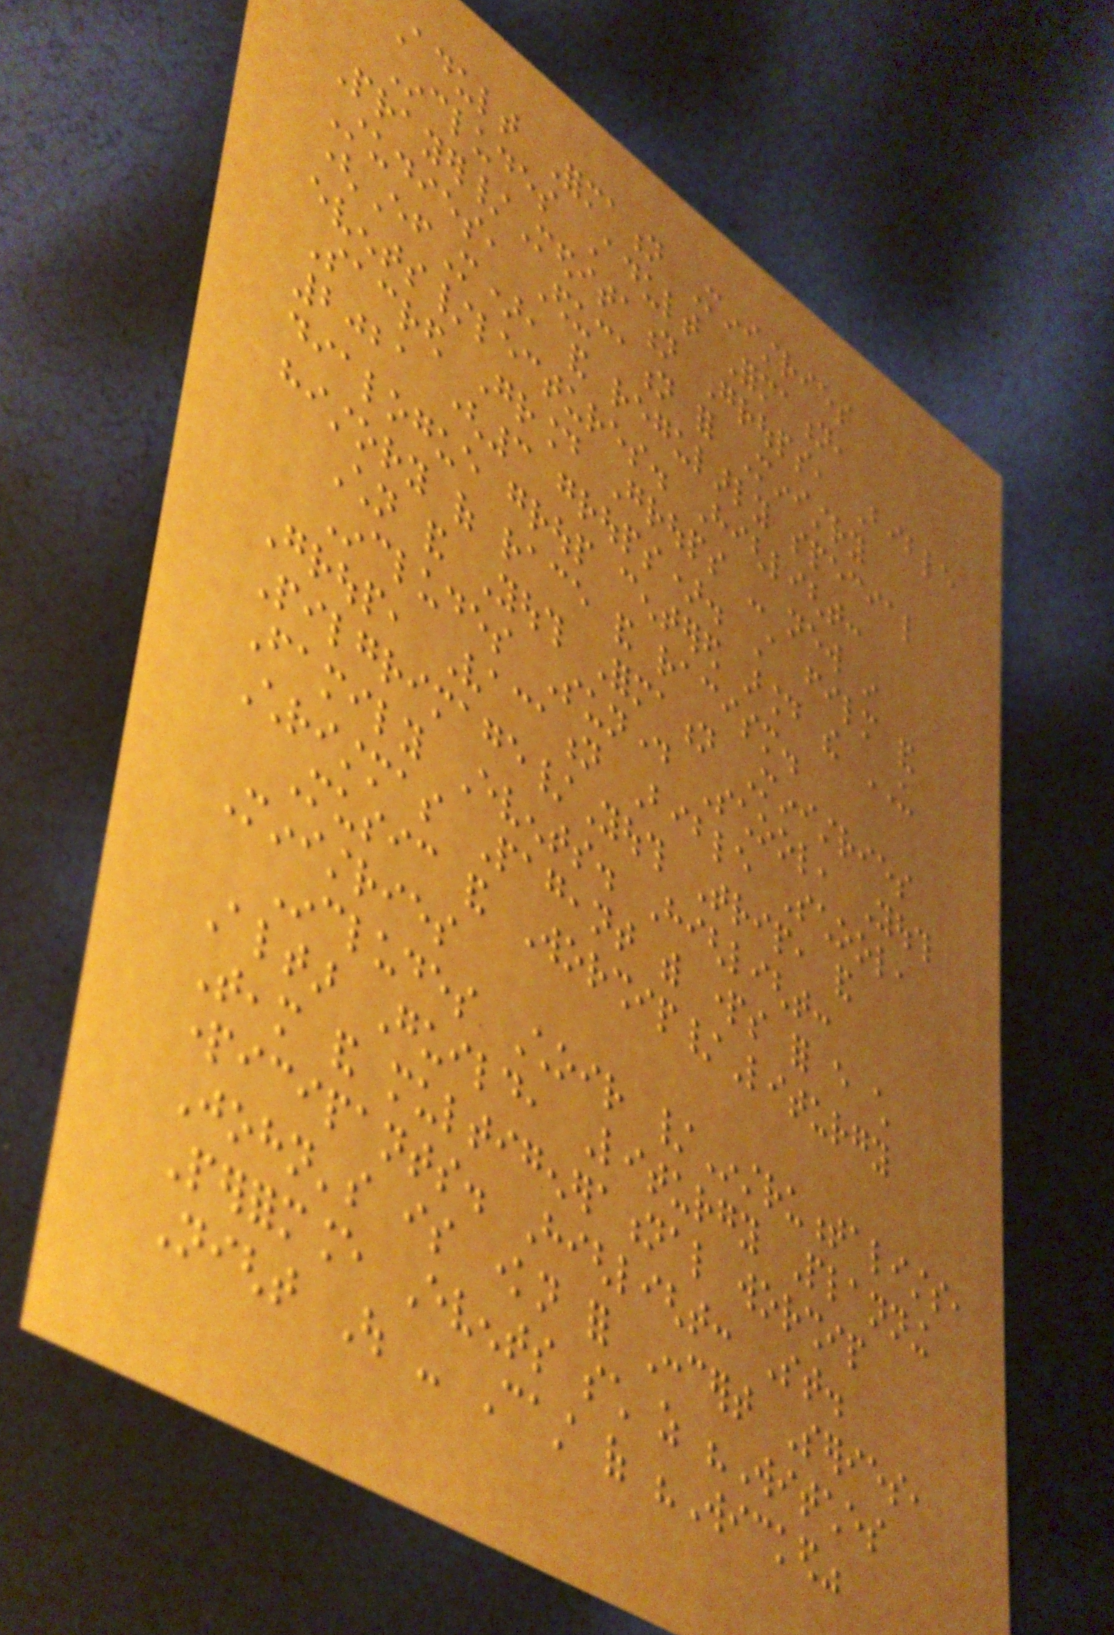Adult Formation Ministries
Includes Adult Formation,
Prayer/Meditation Groups, Bible
Studies, Education for Ministry
(EfM), and regularly special
events/lectures. Highlight:
Sacred Ground Groups - new in
2021 (3 groups). A film and
dialogue group centered around the US
history of race and racism.
Children and Youth Formation Ministries
Includes Sunday School, Youth
Group, Vacation Bible School,
Pilgrimage/Youth Trip, and
Family Events. Highlight:
Christmas Pageant with parts for every child
Music and Worship/Liturgy
Ministries
Includes Choir /Instrumentalists,
Altar Guild, Liturgy Planning
Team and multigenerational worship
participants. Highlight: St.
John's is known for Concert Series,
Performance Events such as "Witches
Night Out - Cast of "Wicked"
